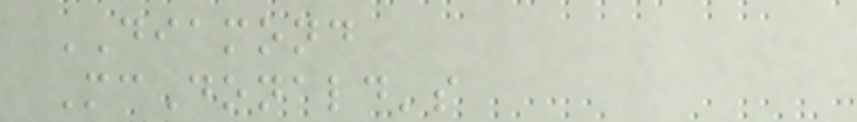DIAMOND
McDonald's
